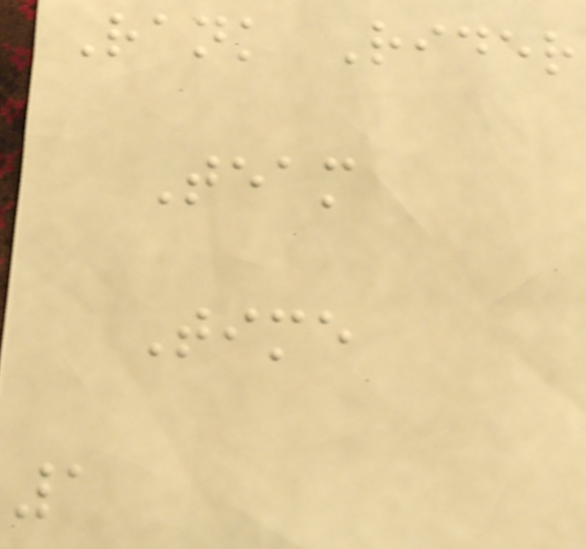Rank Rider
Team
Time
1
